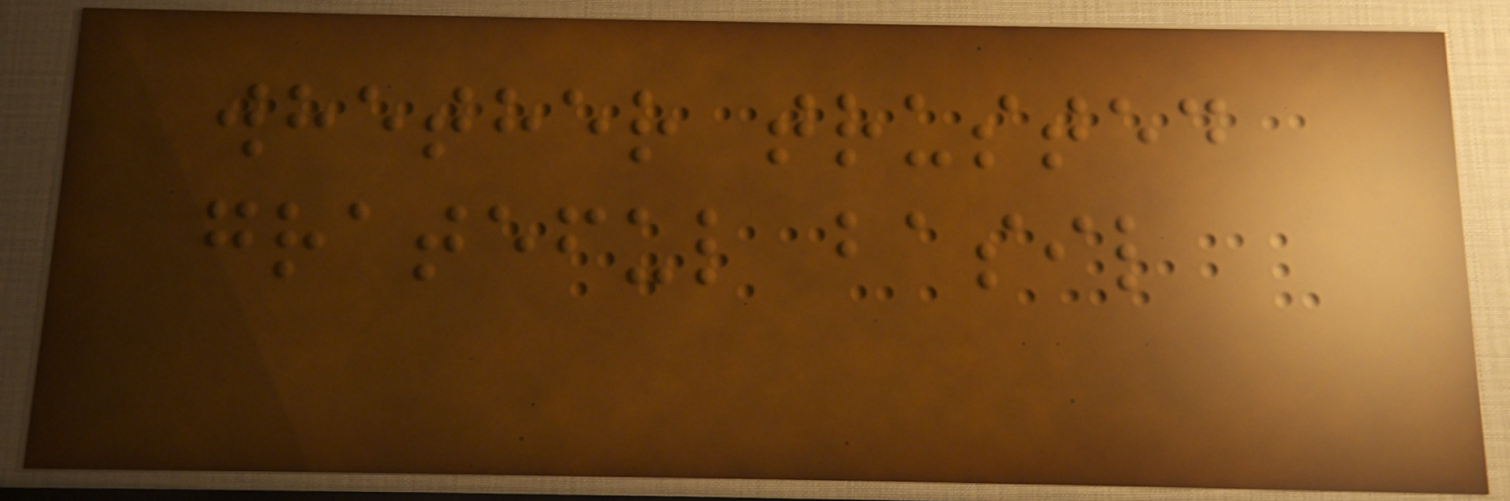whether trusted
grateful basil
